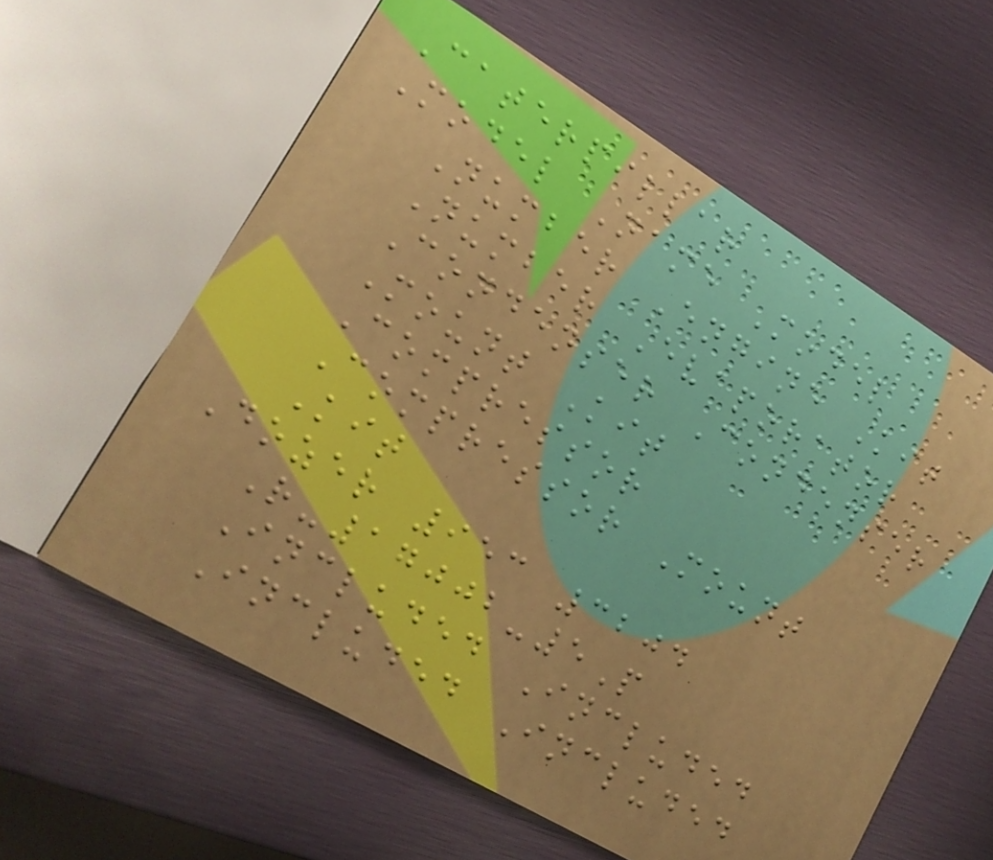Caterpillar
Model Name Model
Number Engine Kit
Number Evaporator
Condenser Condenser
Mount Kit
Compressor
Compressor Mount
Kit
Dozer 953 3204
R-17002-5P
Included Included
Included Included
